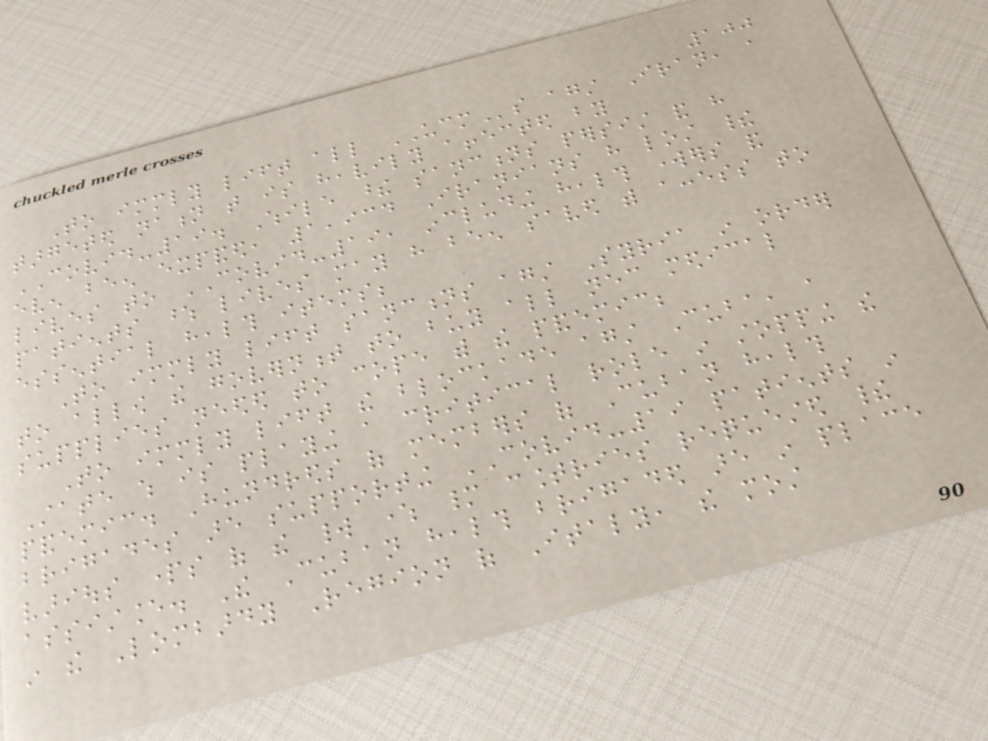100
To immediately lift all UCMs against Iran, a
targeted nation that is heavily affected by
COVID-19. While these sanctions persist and have
even been expanded, 1,934 Iranians have lost their
lives to COVID-19, including health workers and
patients whose lives may have been saved with access to
essential health items;
To immediately lift sanctions against Syria in order
to allow the government to buy all necessary medical
supplies needed to cope with the pandemic;
To immediately lift the blockade against Cuba, a
State which is playing a critical role in stopping the
pandemic. Hundreds of members of Cuban health
brigades are supporting COVID-19 patients in
various parts of the world where many countries requested their
assistance. The Cuban health brigaded are in place
in the Lombardy Region of Italy, the most
